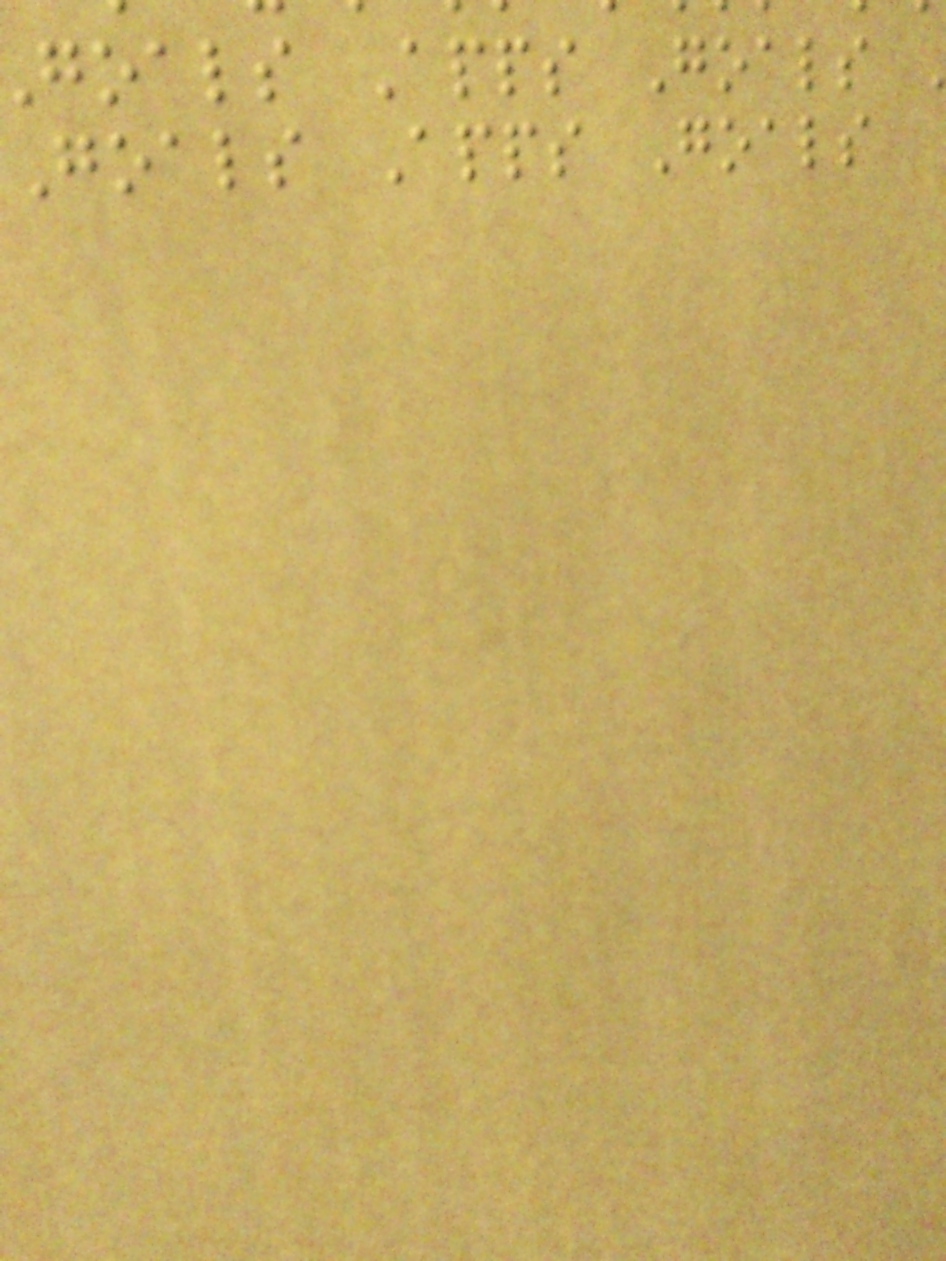goals Apps Goals
goals Apps Goals
